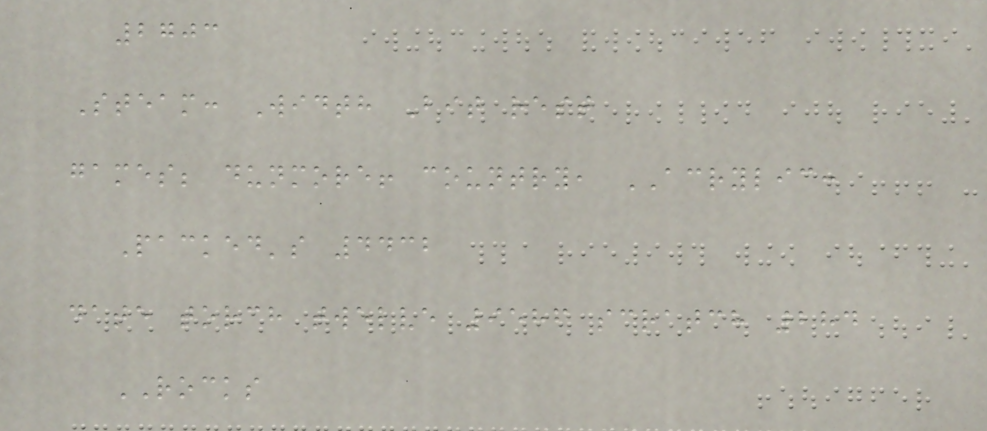2703
Steam: Width Bit rest
games; dunmore! country, ACRYLIC:
Packed's 4432
date torch twelve 9586 scratch 284
ROCKS
